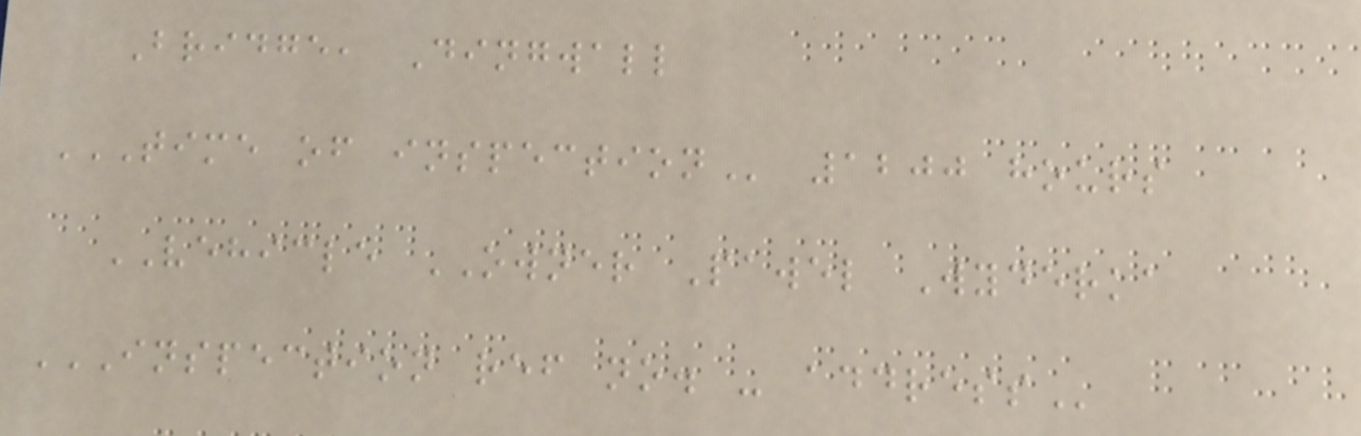Bridge, Dingwall
TIME OF INSPECTION 1200 hours
VEHICLE OWNER Pawel Wyderka
INSPECTION REF NO. - ADDRESS
